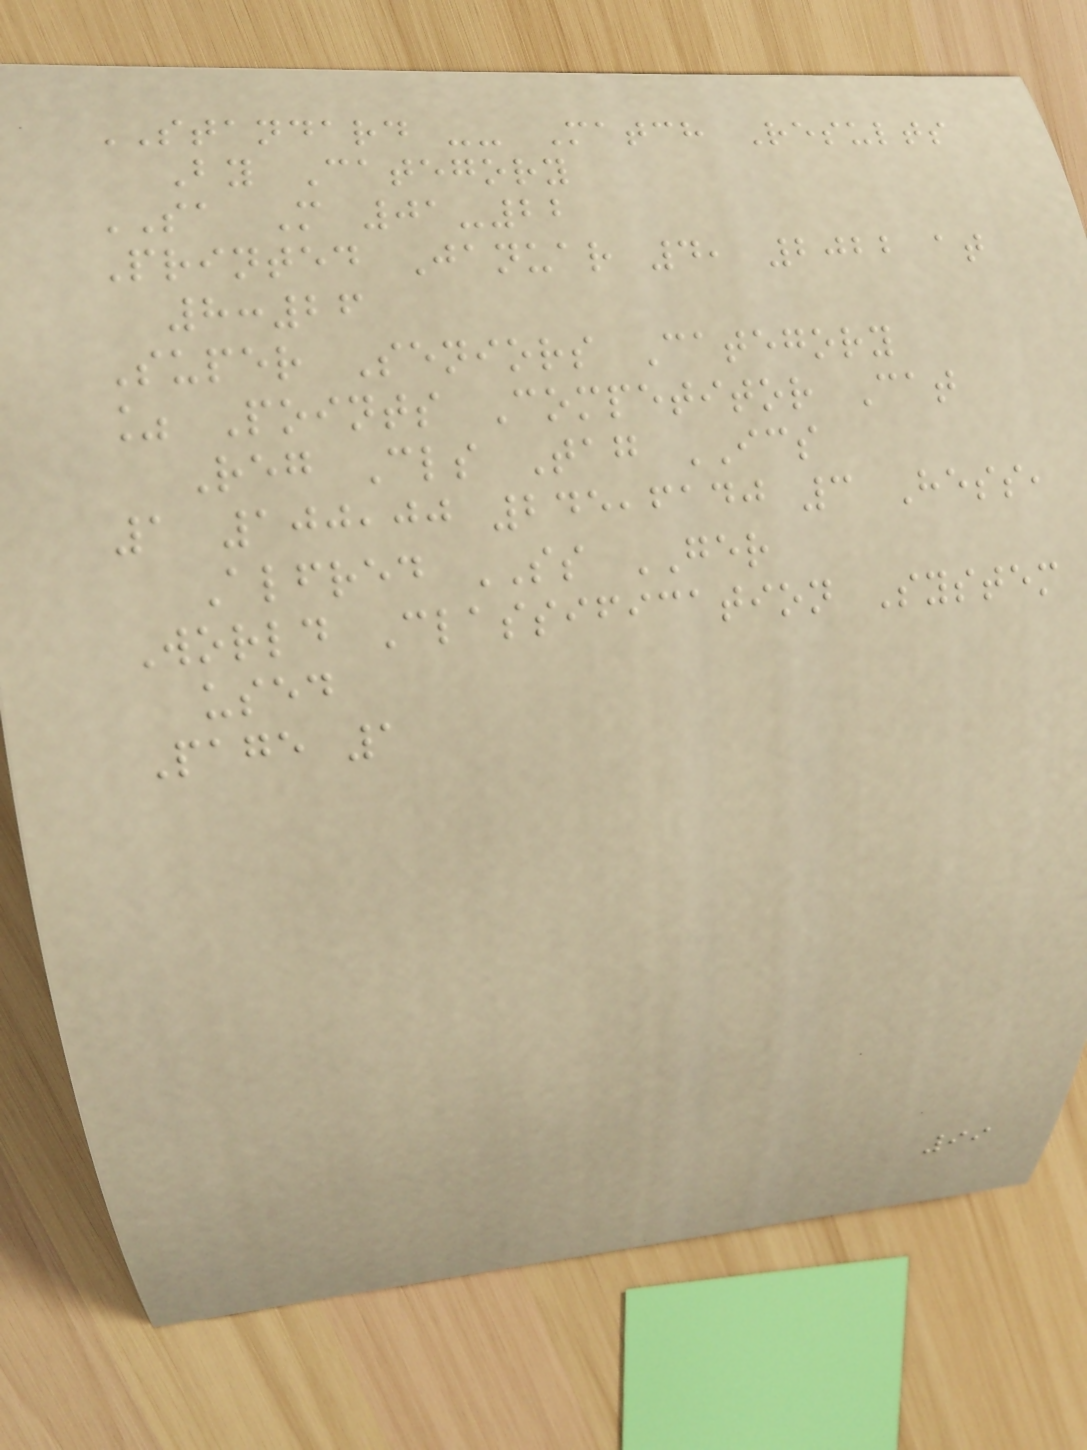STANDARD -- Match Results
By Category
SA M 01-22
Printed Januar 4, 2022 at
8:26
Super Seniors Category
% Points Competitor Cat
Reg Cls Tag ICS
1 100,00 245,6140 3 Hess,
Alfred SS GER
World Classification System
used
Page 1
99
